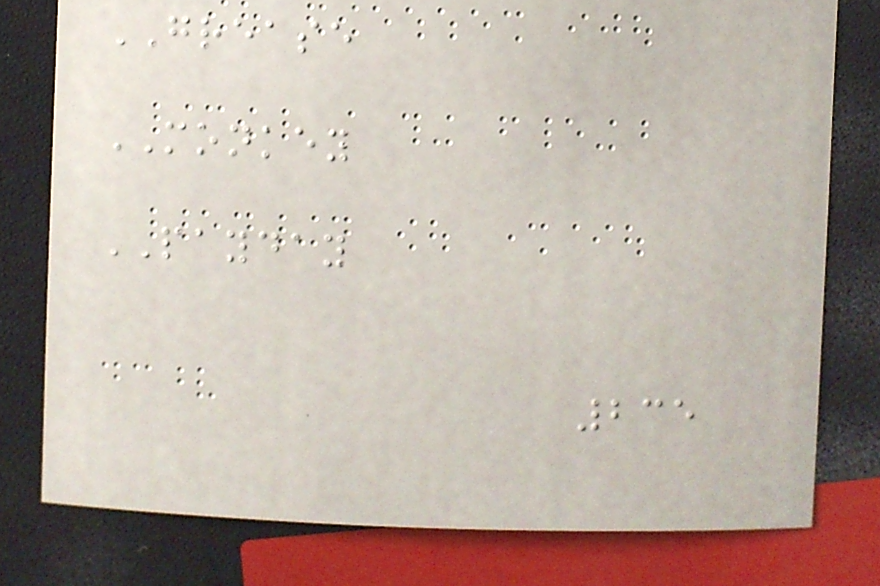GREASE
MONKEY
PAYDAY
235
